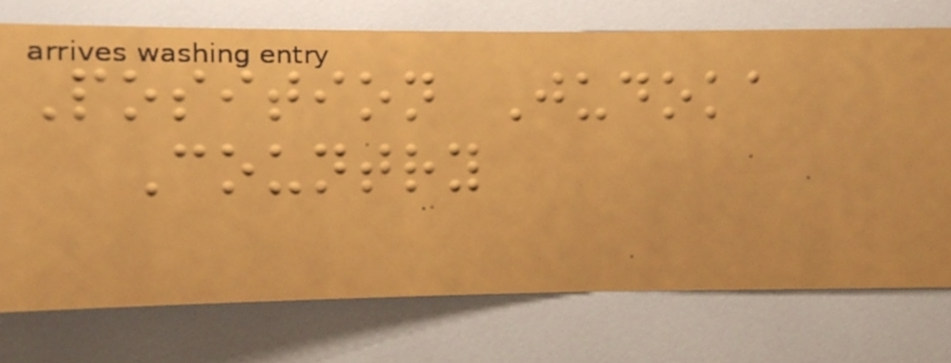Position Judoka
Country
